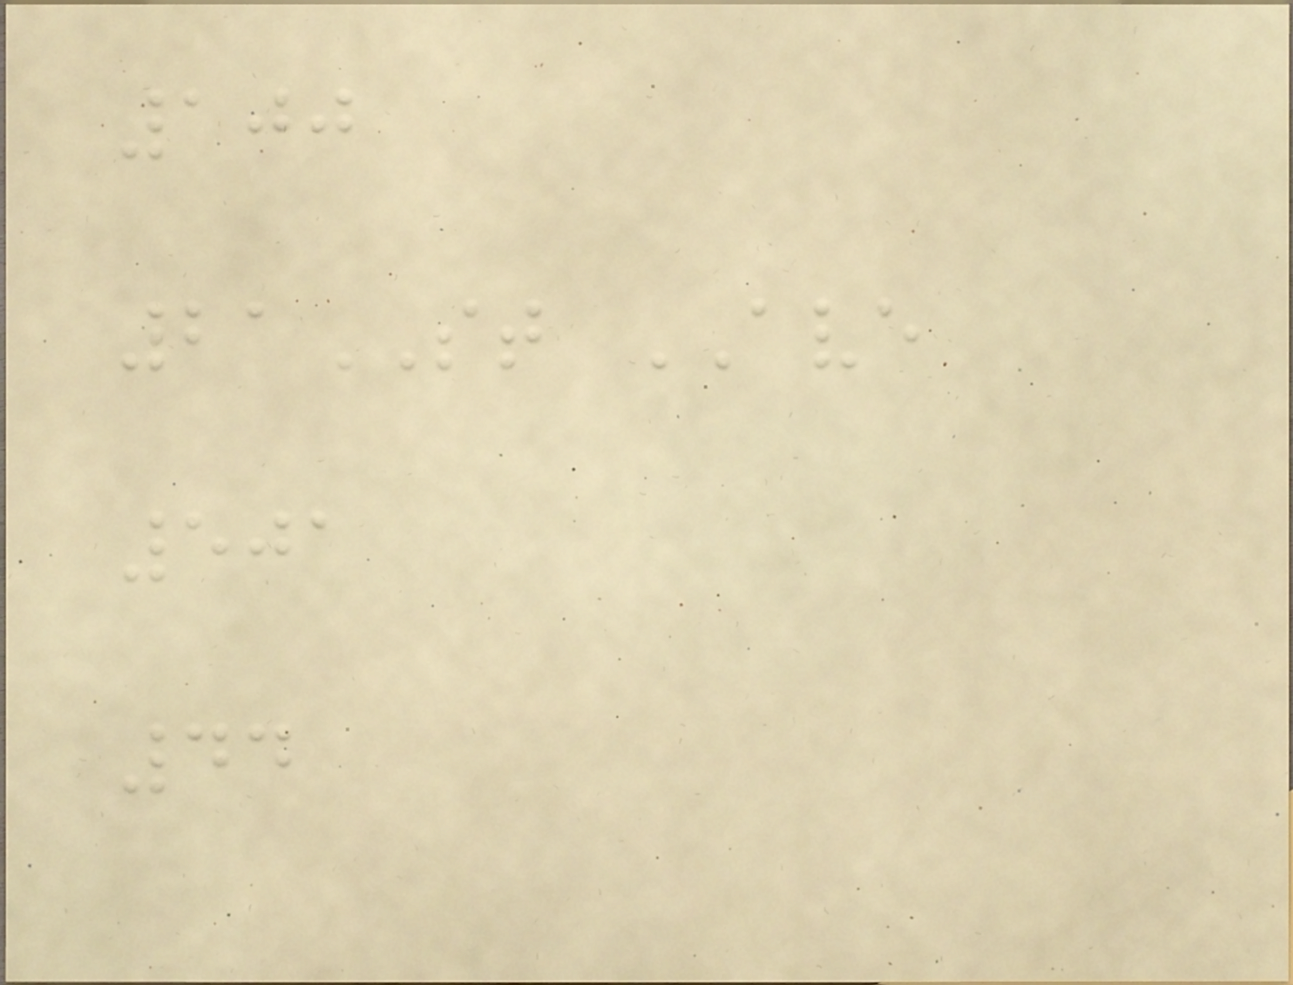100
21ST AVE
501
44
